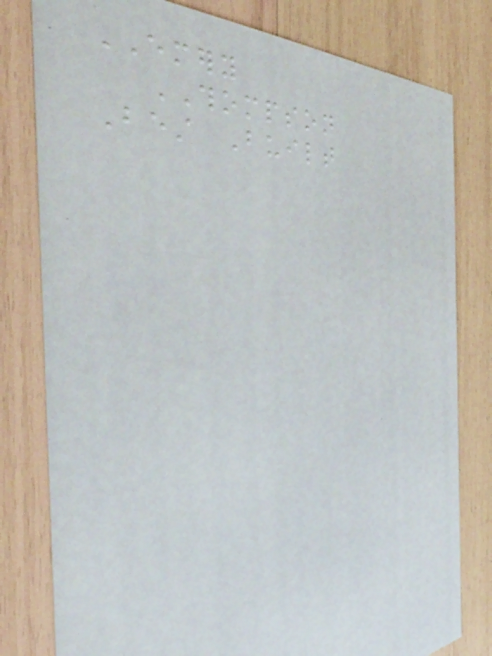EMERY
THOMPSON
Best Built
